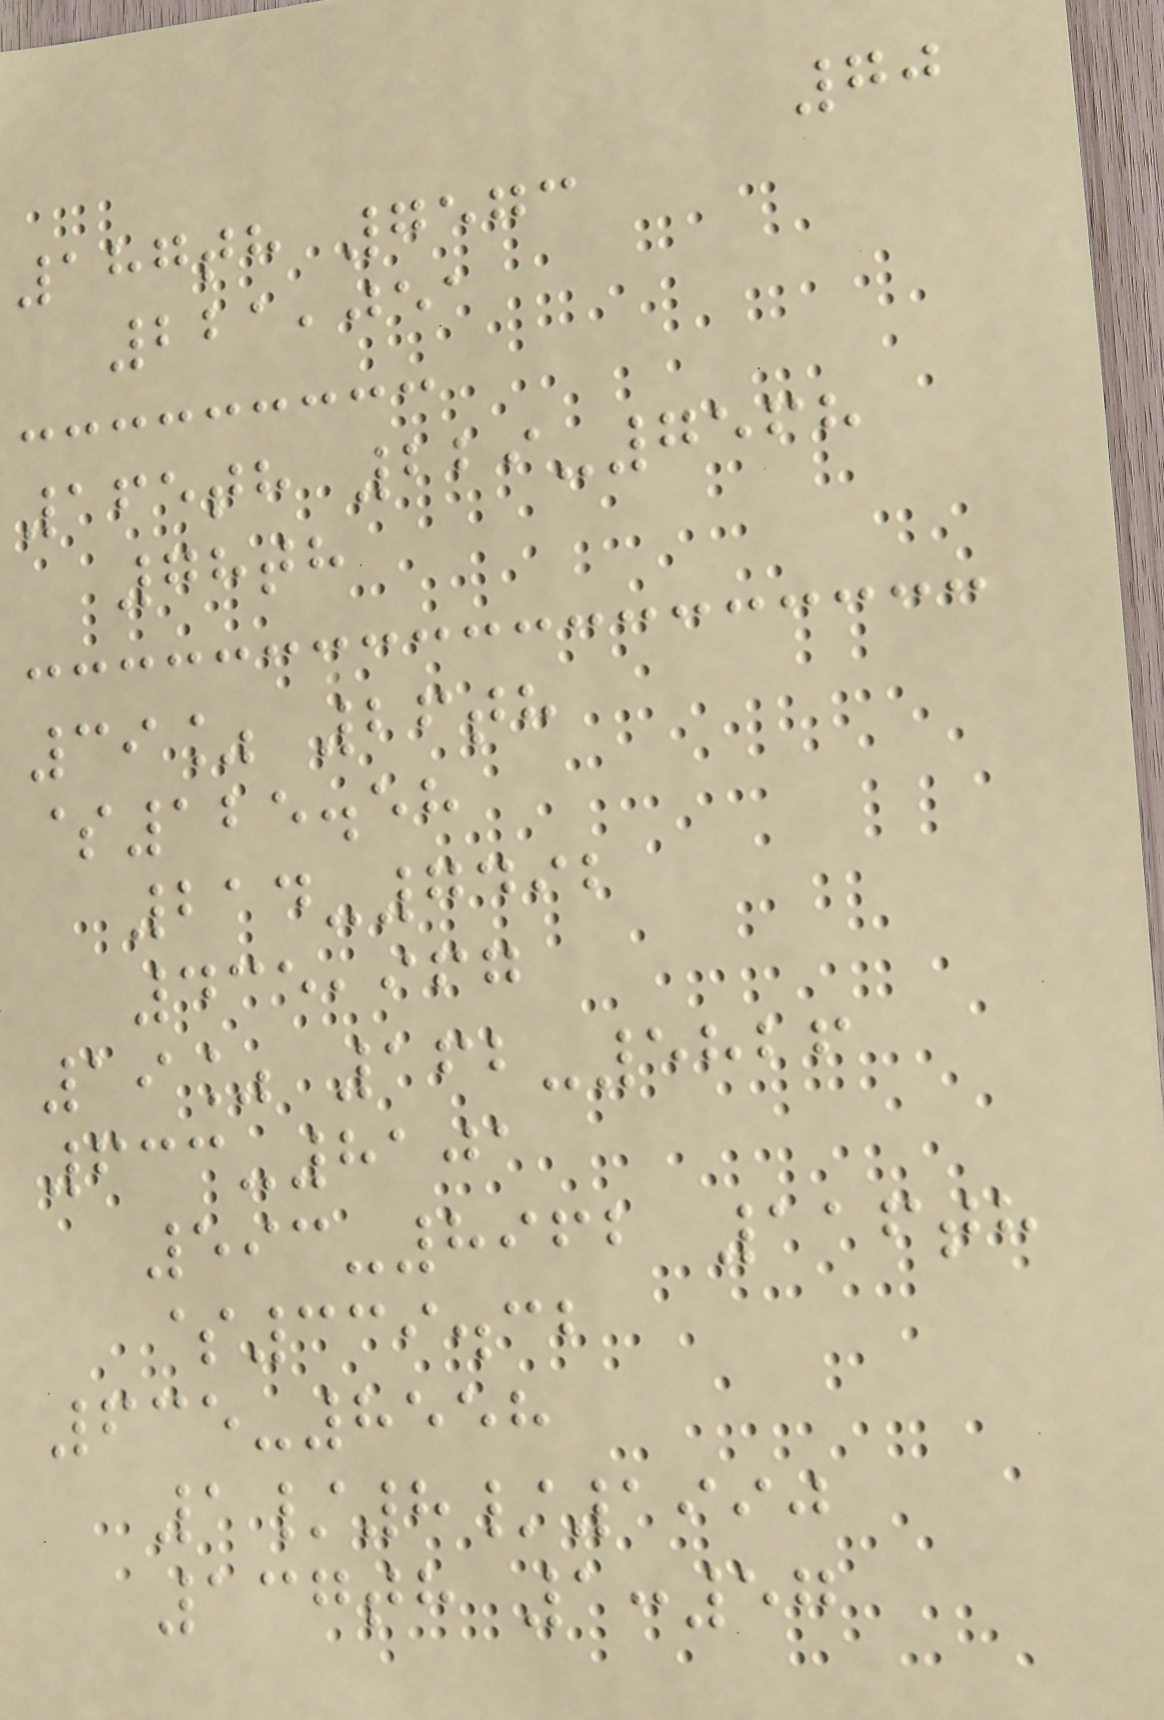70
187th 7573
221,051
165th 229-7568
78th
39% 26th
$125.58
214-7492
435,967
19% 162-5826
633-8101
593-8962 116th
$339.32
635-8558
1/8/1990
137th 1:57
